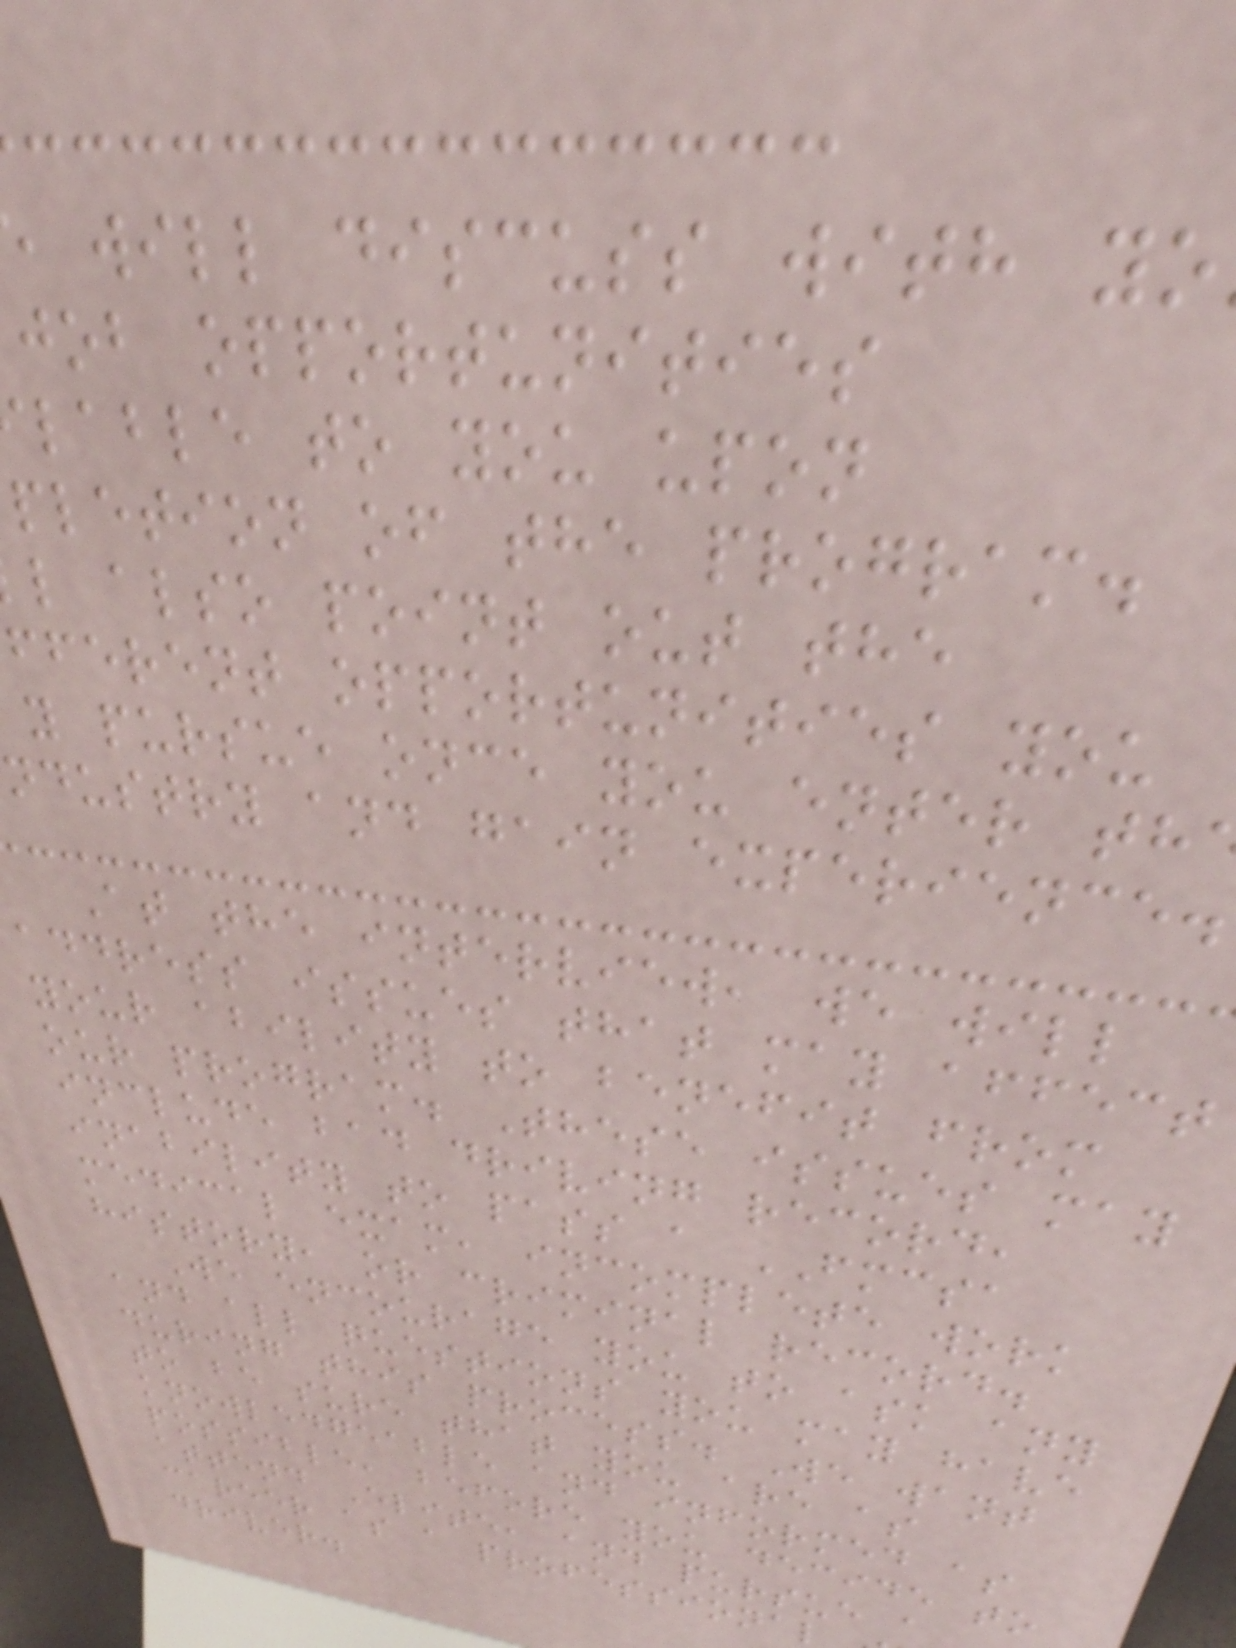will discuss with yo
job opportunities
lable to you upon
pletion of the program.
l also point out the
fferent opportunities you
y pursue once you enter th
ndustry and gain experience.
At the interview, we will
address issues that may affect
your ability to benefit from
our program. These issues may
include bad driving record,
inability to pass a FMCSA
medical exam, incomplete work
history, or criminal record.
We encourage you to ask any
and all questions you may have
during this process. We want
to be sure that you are as
knowledgeable and informed as
possible, before you decide to
attend Elite, and pursue a
career as a professiona
driver.
